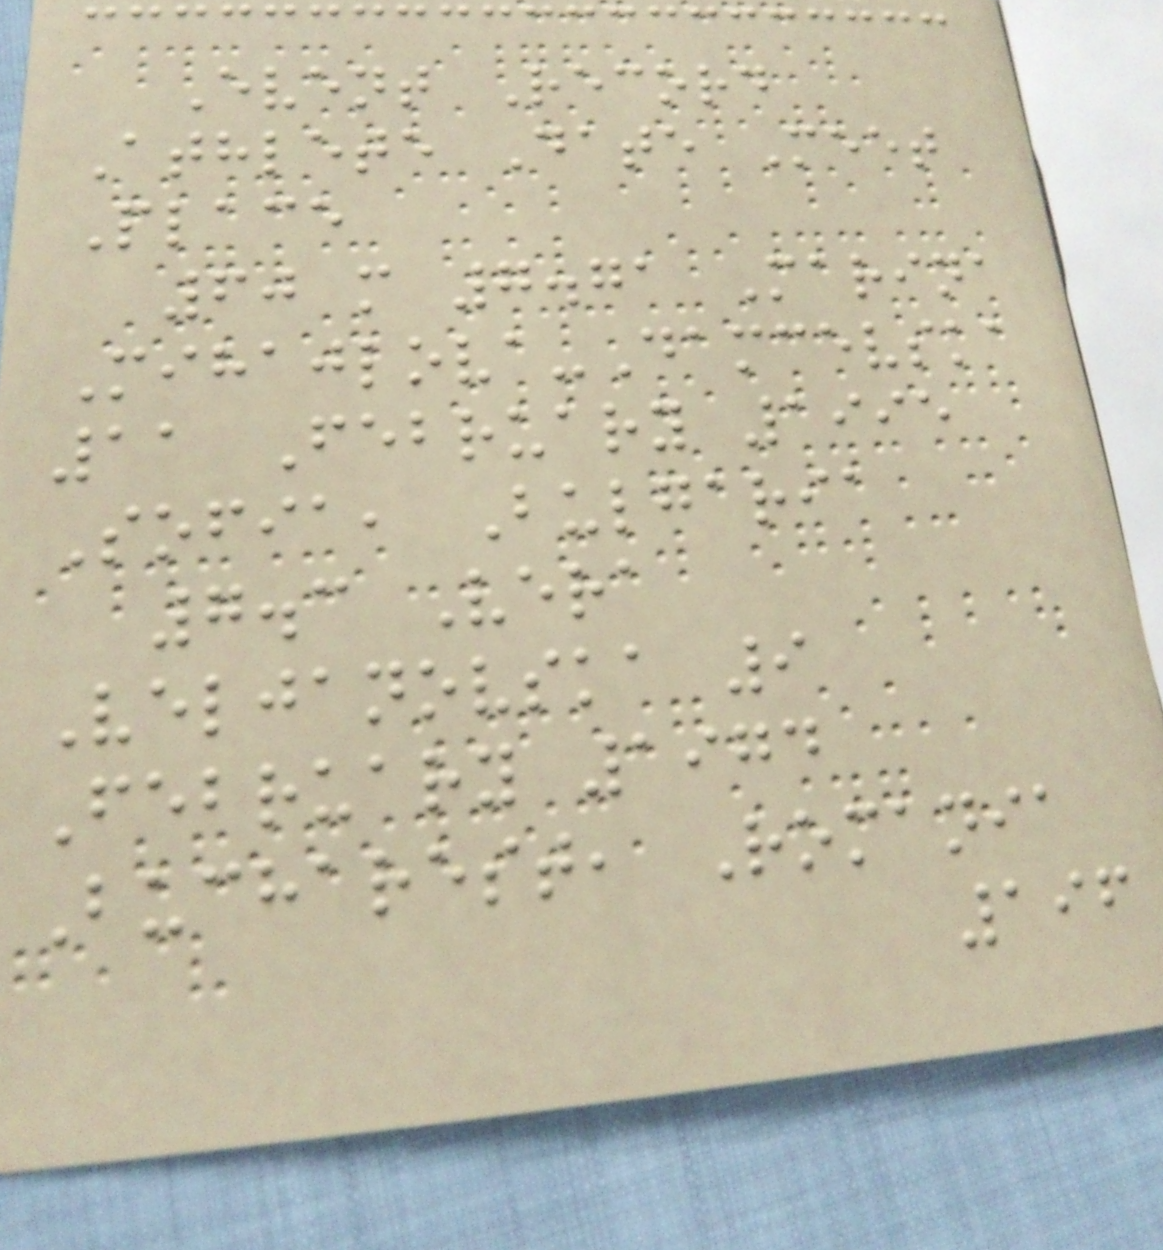Event Record
Athlete Date Meet
Place
60 m 7.71 Marina
Mihajlova-Damcevska
11 February 1995
Sofia, Bulgaria
7.3 Vera
Veljanovska 9
February 1974
Bucharest, Romania
196
